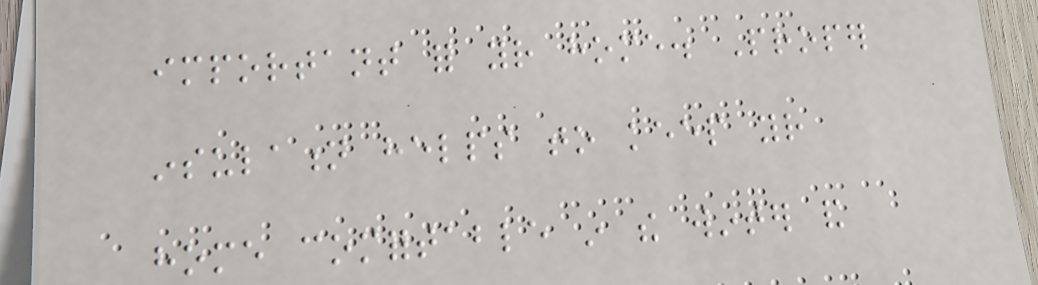important for your home. Proper
insulation helps to keep your
home comfortable in the winter and
